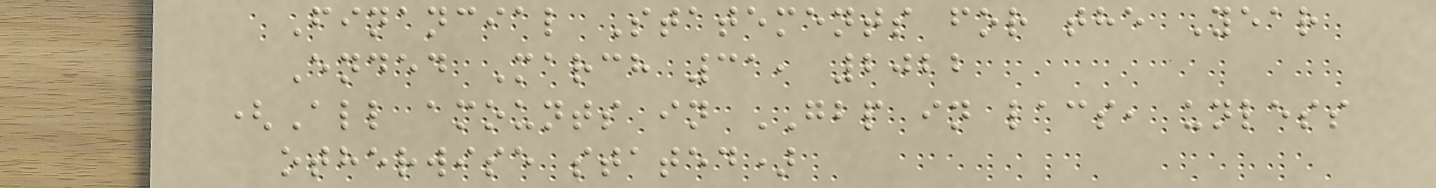Financial Statements for the Year
Ended March 31, 2022
(All amounts in GBP in lacs, unless
otherwise stated)
